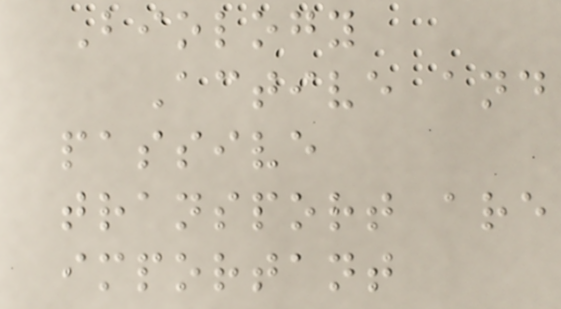Biology
Active and
passive
transport are
important
